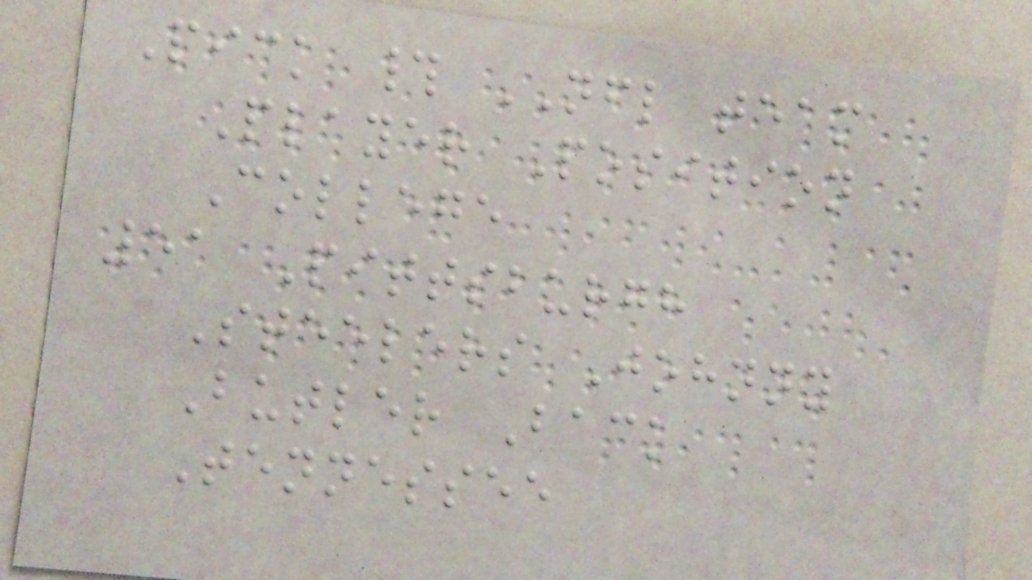Pick # NFL team
Player Position
College
51 Pittsburgh
Steelers Johnny
Butler Back
Tennessee
